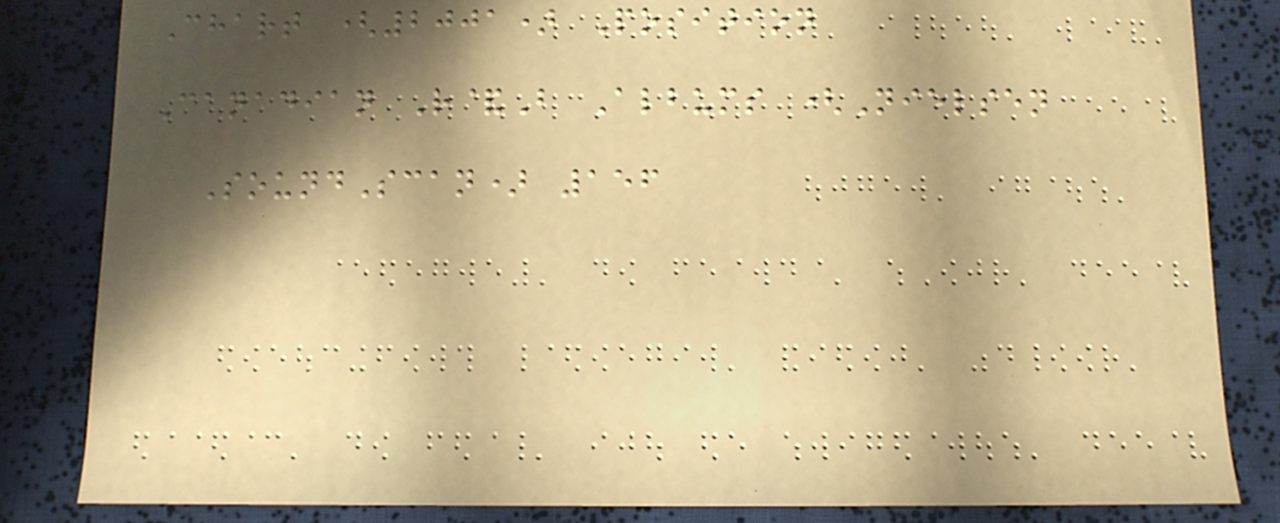Chart (2001) Position
Canadian R&B Albums (Nielsen
SoundScan) 156
